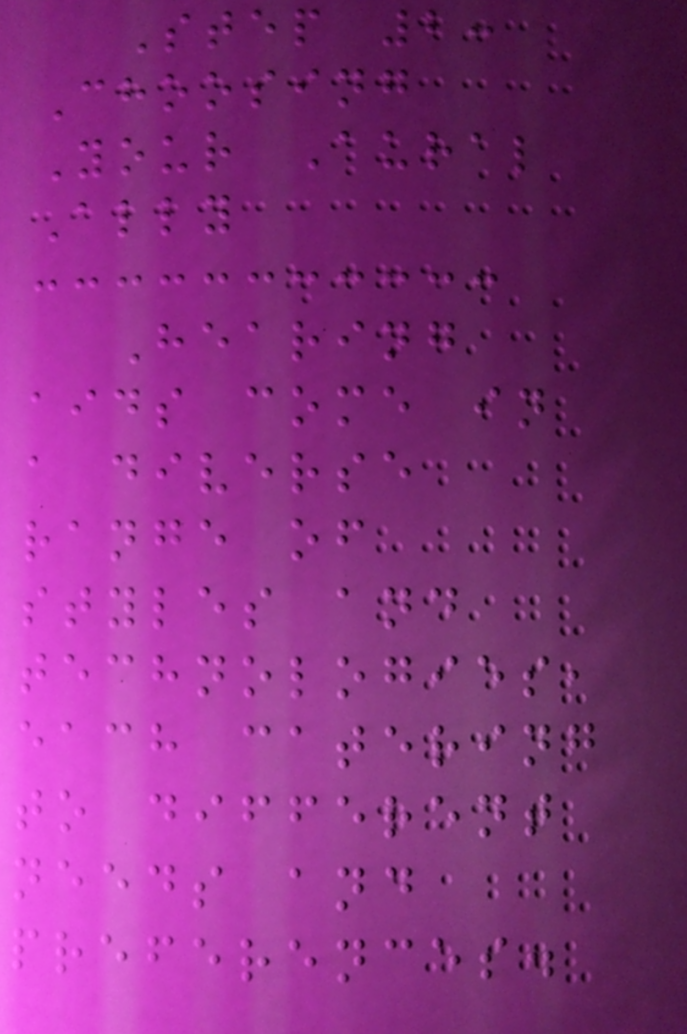Step 2:
Choosing
Your Aural
Ally
Hearing
aids come in
a diverse
range of
styles and
technologies,
each catering
to different
needs and
preferences.
